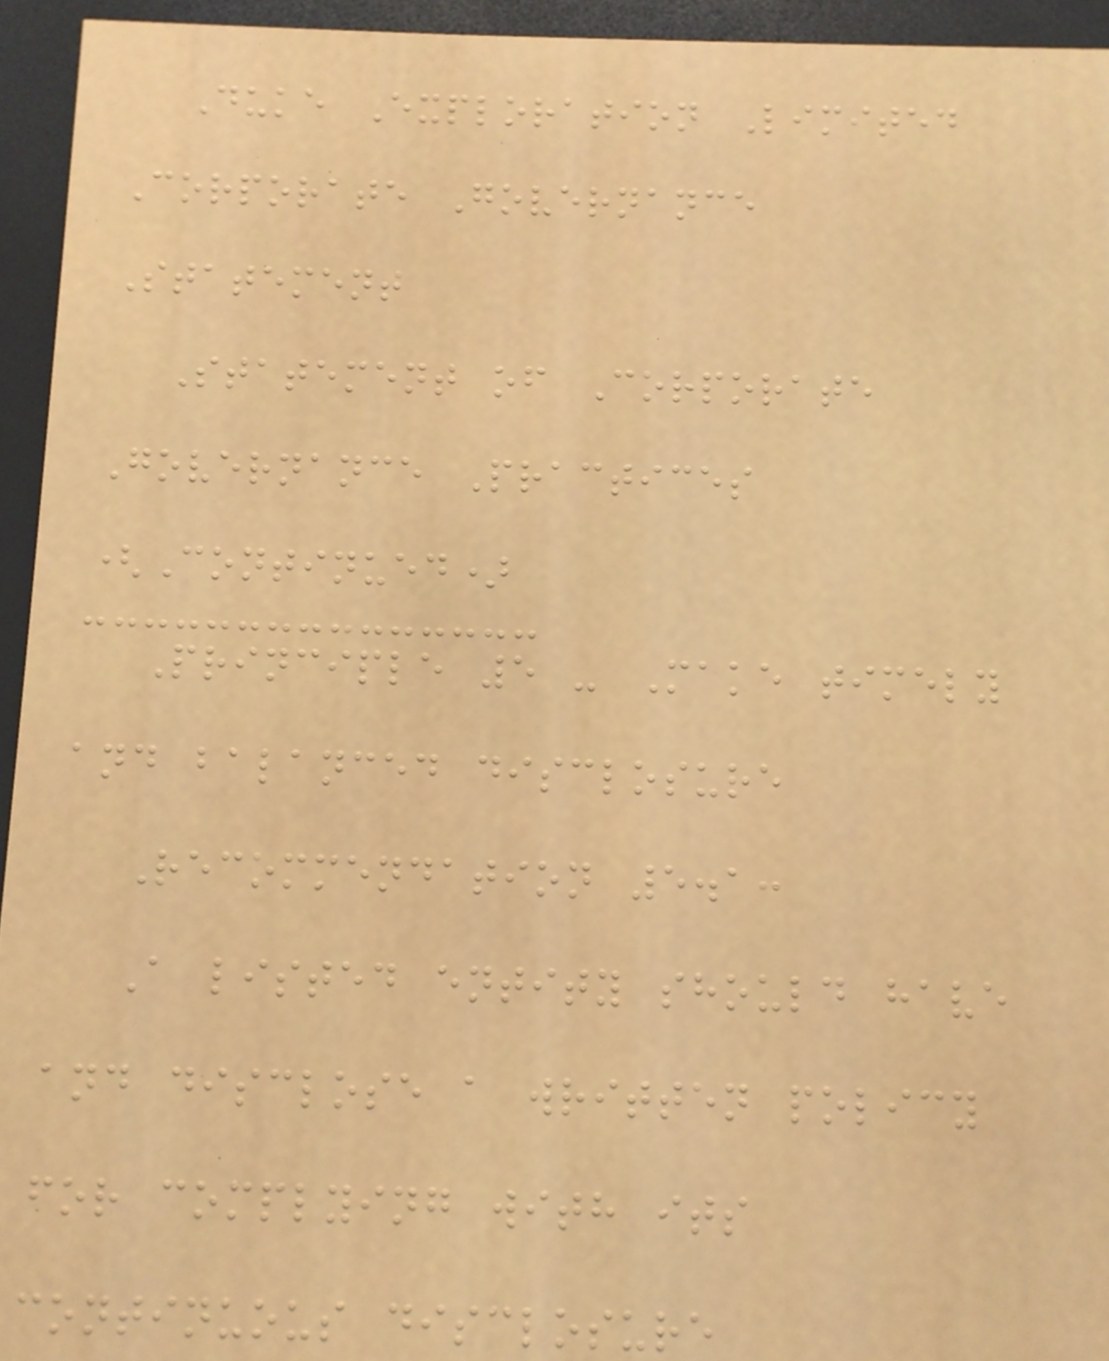Duke Exploration Limited
Corporate Governance
Statement
Statement of Corporate
Governance Practices
(Continued)
Principle 5 - Make timely
and balanced disclosure
Recommendation 5.1:
A listed entity should have
and disclose a written policy
for complying with its
continuous disclosure
